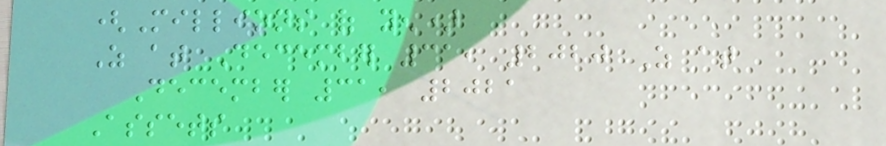(Millions of yen)
As at December 31, 2020 As at
December 31, 2021
Assets
